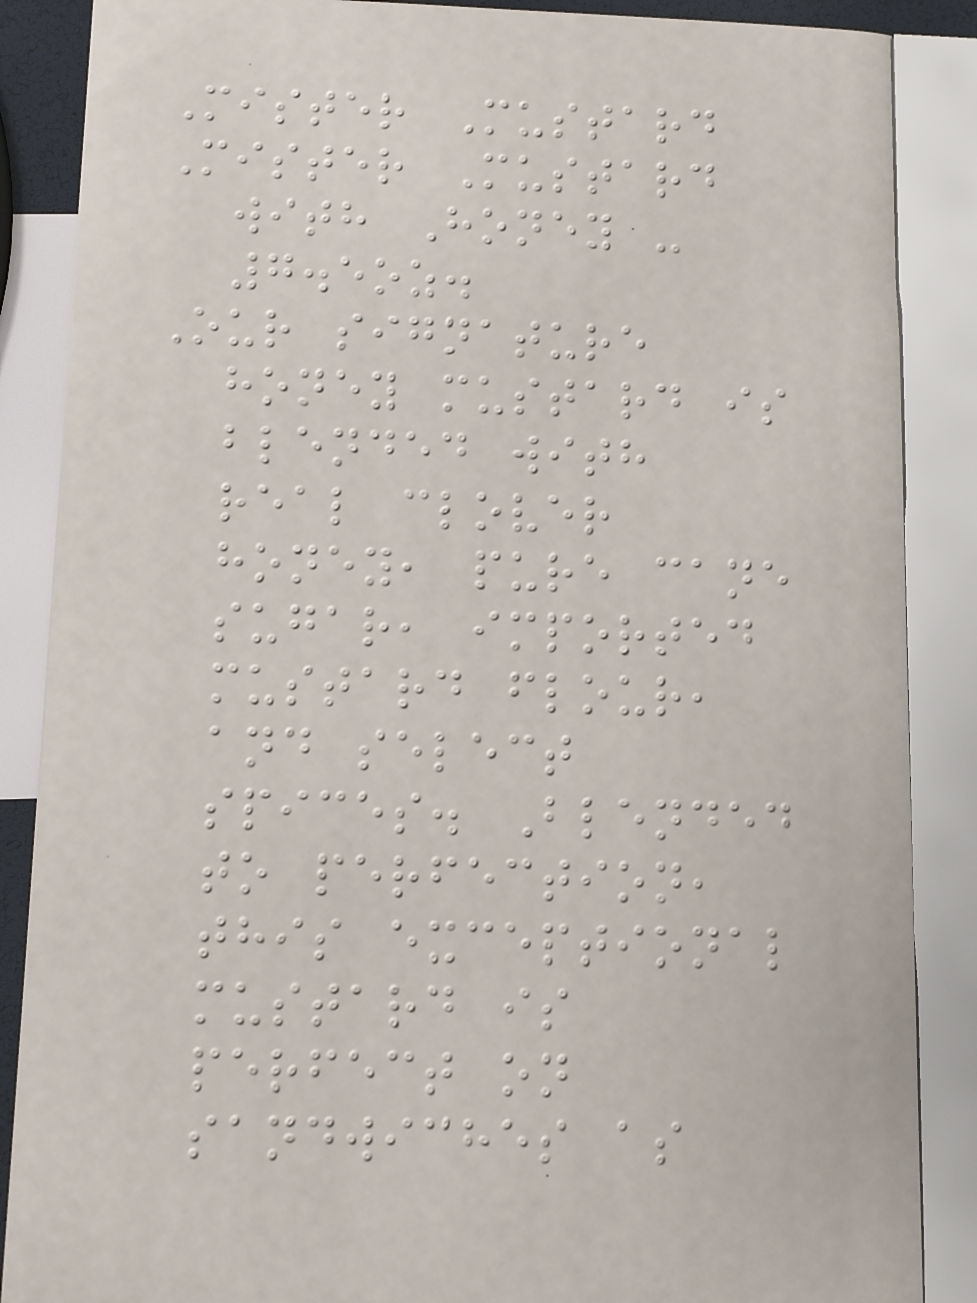Mister Mustard
Mister Mustard
with Honey -
7.5oz.
Our signature
honey mustard is
blended with
real clover
honey, pure cane
sugar, imported
mustard flour,
and select
spices. Blended
to perfection,
this exceptional
mustard is
perfect on
sandwiches as
